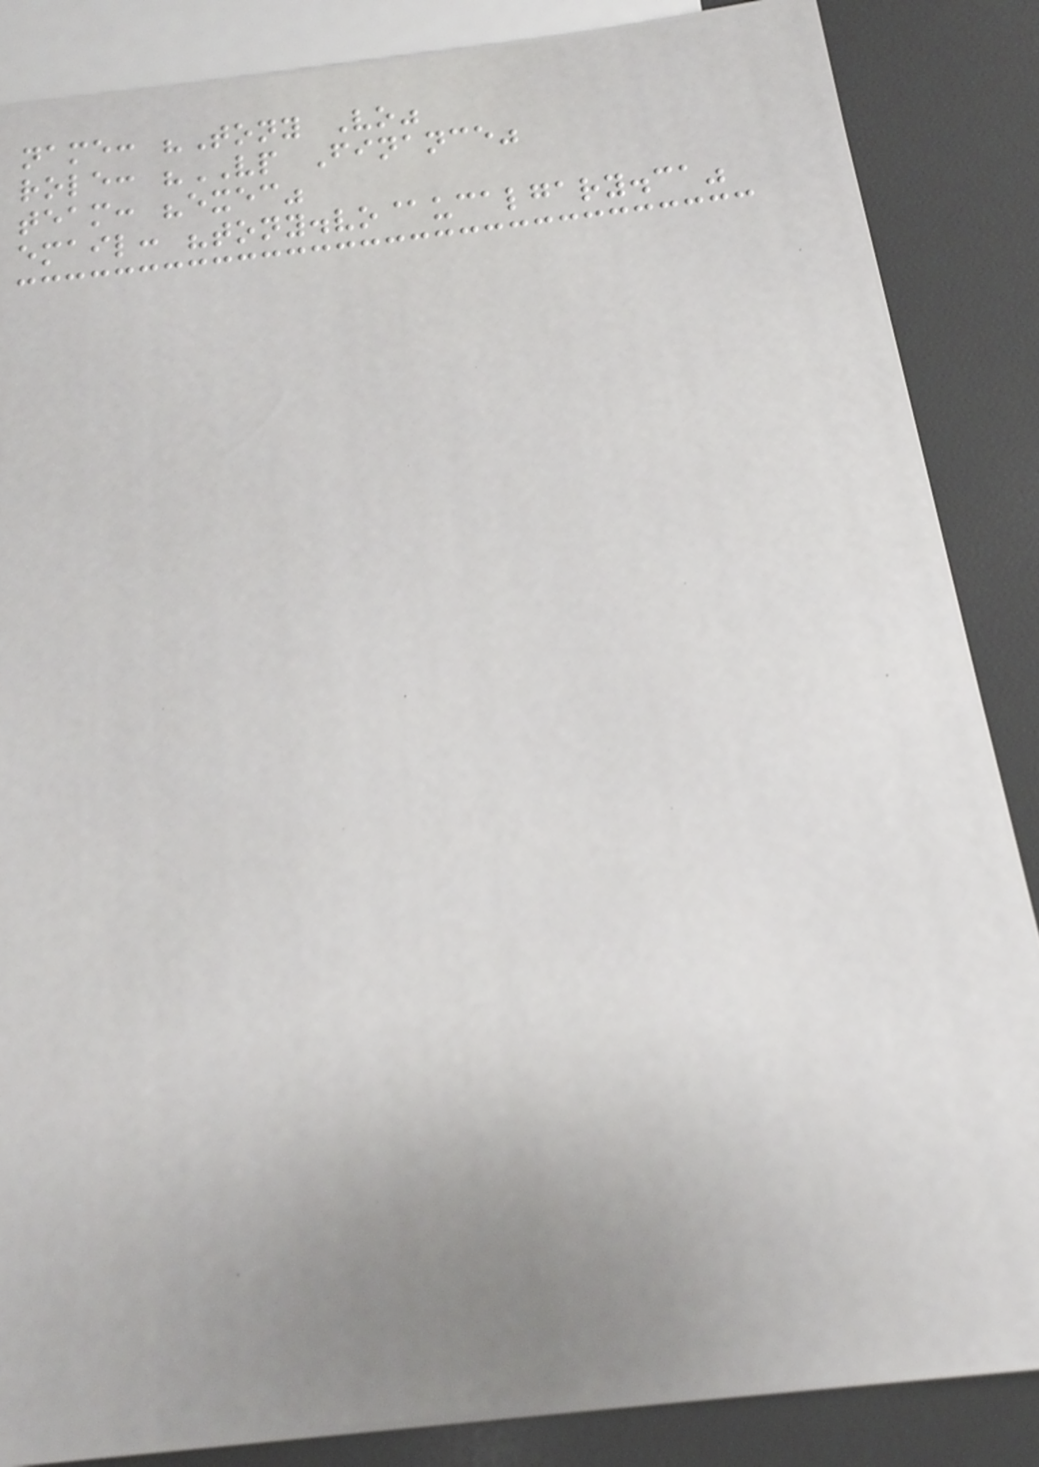name: "Tony Vo"
role: "VP Finance"
team: "exec"
email: "tony.vo@ucalgary.ca"
